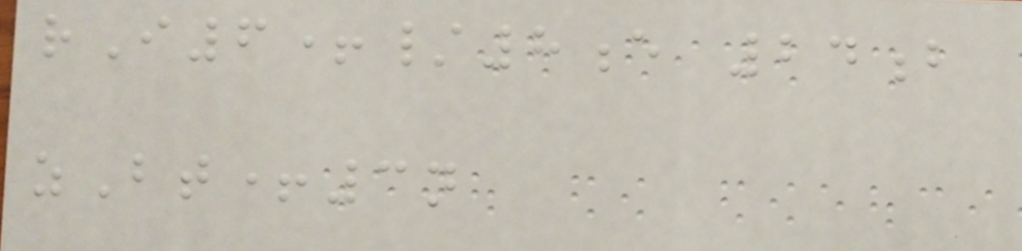rI6+/8e 24b
zBt+3n
